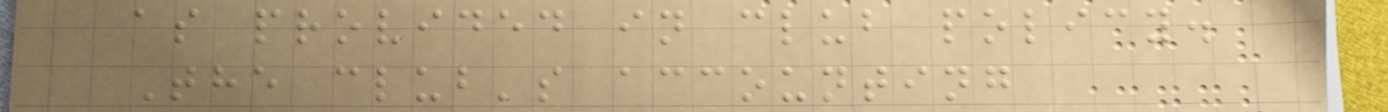as provided in club policy.
The club's accounting
